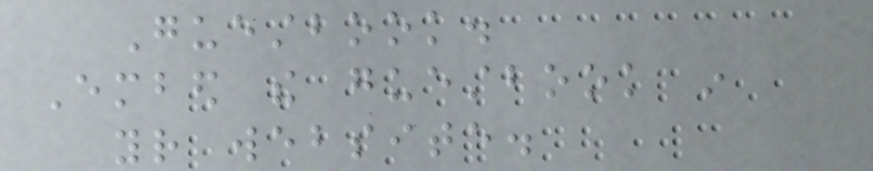Guestbook.
Embed the guestbook in
your website.
